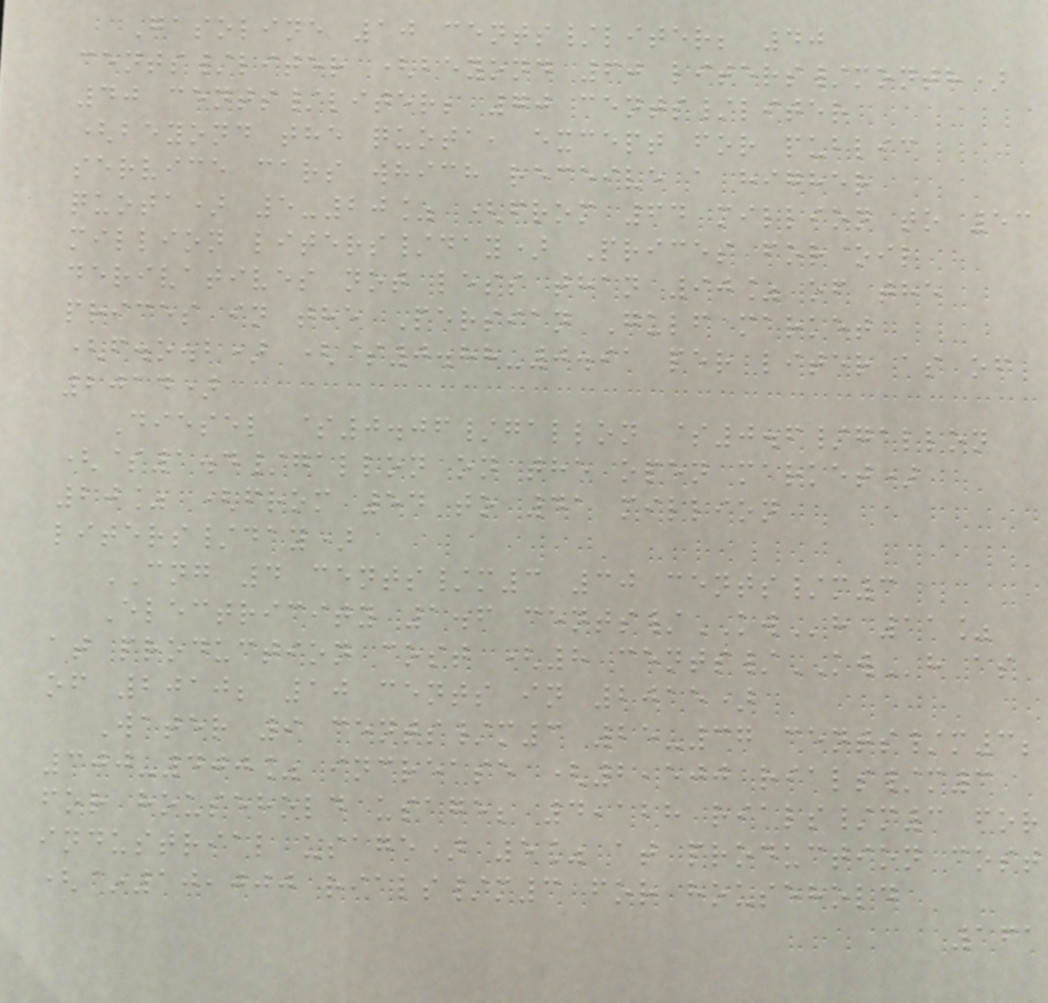Gasoline 10 cents/liter; 40
cents/liter (beyond 60 liters/month)
40 cents/liter; 70 cents/liter
(beyond the quota, except for public
service cars which receive a higher
quota) 5-20% (from 64 million to 53
million liters/day) Prices for oil
derivatives not less than 90% of the
prices in the Persian Gulf market
(f.o.b) ($0.88-0.91 per liter as of
2014)
Diesel $0.06/gallon $0.6/gallon
($1.4/gallon on the open market)
20% (from 54 to 41 million
liters/day)
CNG 4 cents/m3 30 cents/m3
Electricity 1.6 cents/KWh 11%
at production cost (8 cents/KWh as
of 2010; 10 cents in 2015)
Water 9 cents/m3 25-37 cents/m3;
300-400% increase (2,500 rials/m3
for household usage; 4,128 rials/m3 for
industrial usage) 5% at production cost
(~10,000 rials/m3 for household
161
